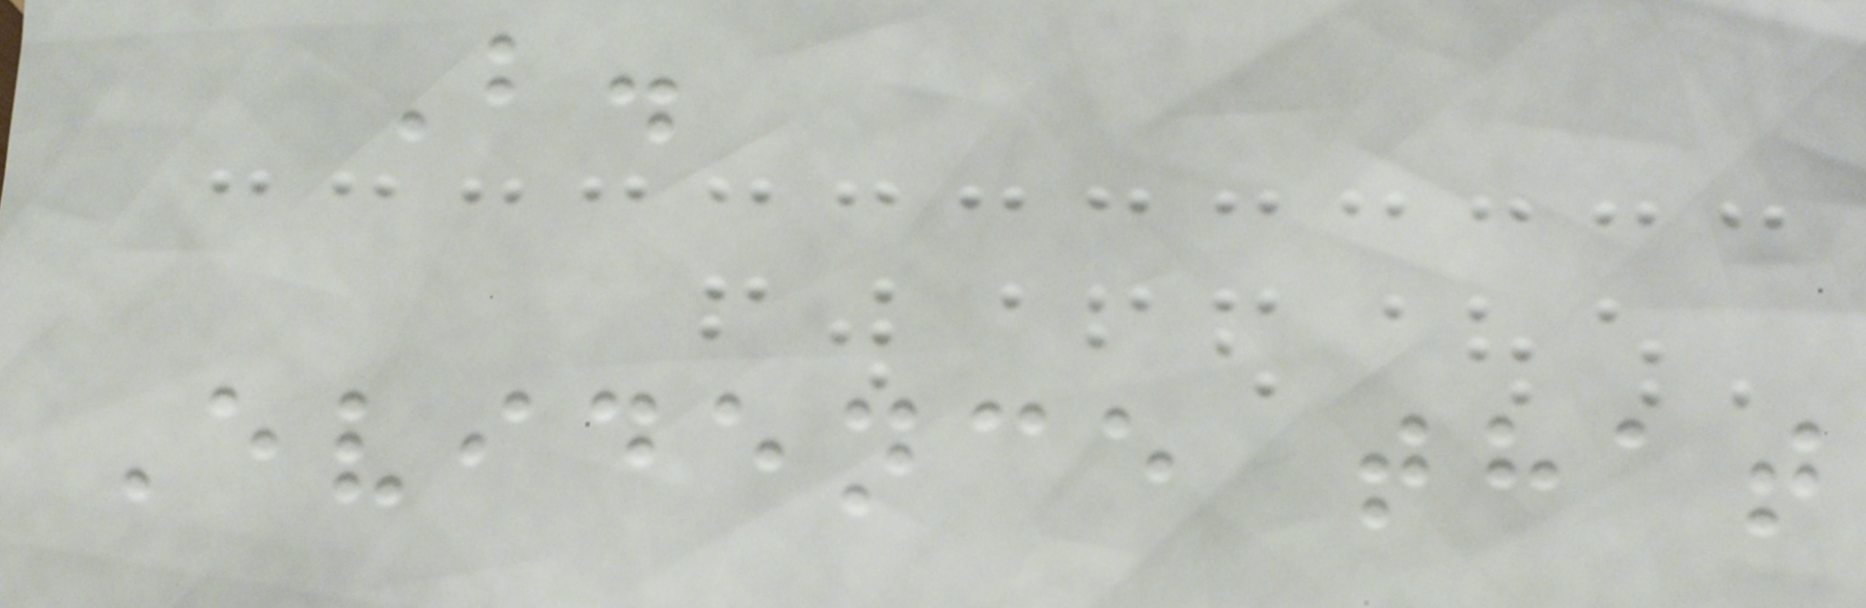B.
Evidence that
